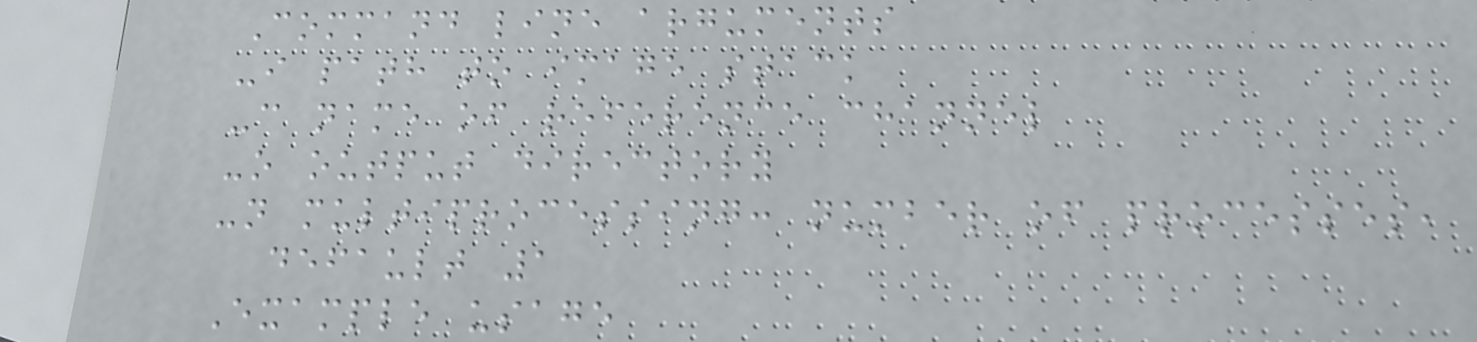Command line arguments
-i path to image stack
-c name of reference channel
-o output directory
-n multiprocessing: number of processes,
default 1
Example usage
